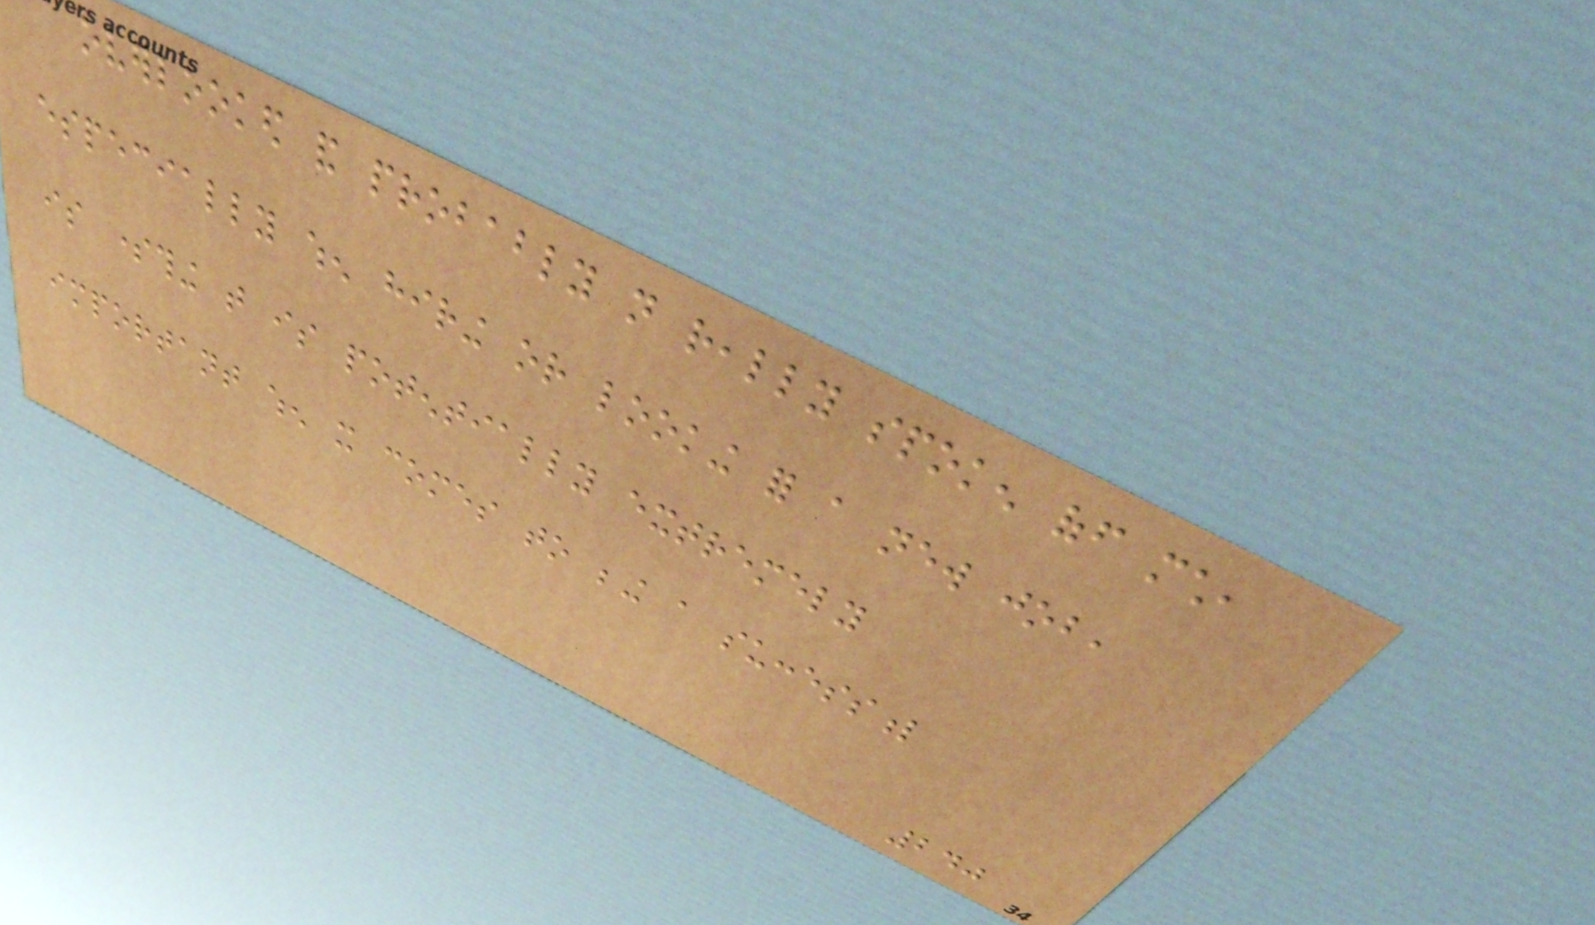overlooked and probably not really spoken off much,
especially when hiring or looking for a new job,
is something that is potentially extremely
important when it comes to being a successful
240
